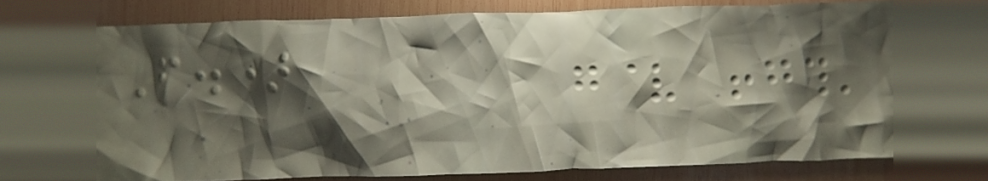F.)
